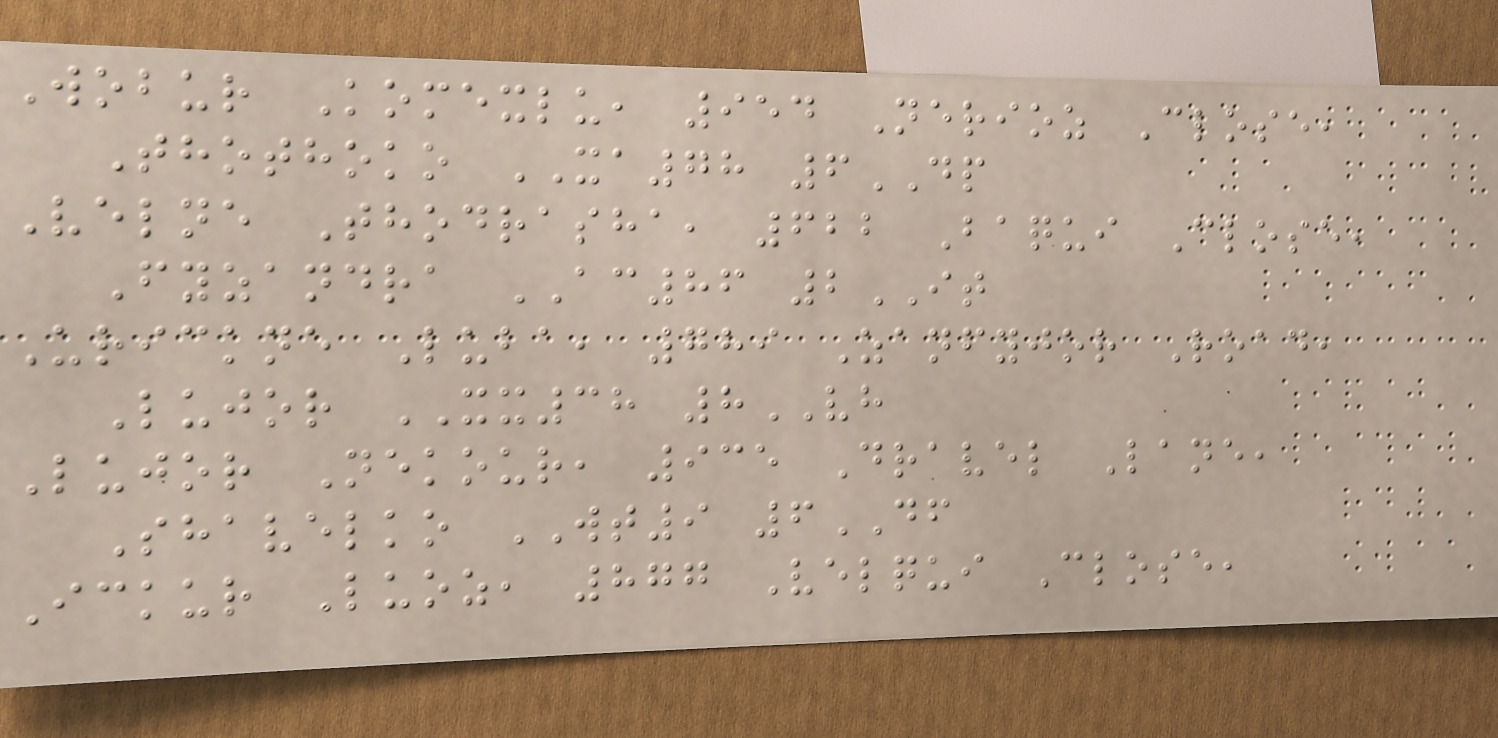Wobur Komexlu, 954 Nerioz Close,
Thothoko XA78 6DP
Velne Thodrasha, 622 Baqui Close,
Fyzandra AC86 2IT
Urickne Luba, 789 Zanfyjor Road,
Lujor XX38 8VH
Lujor Nekour, 935 Dravel Lane,
Shavelko WT9 6DF
Ickur Luoz, 877 Velqui Close,
